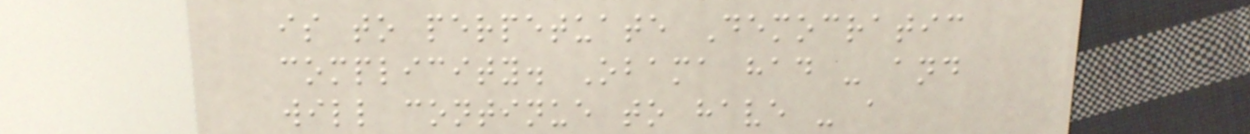is to perpetuate Democratic
complicity. Obama had - and
will continue to have - a
